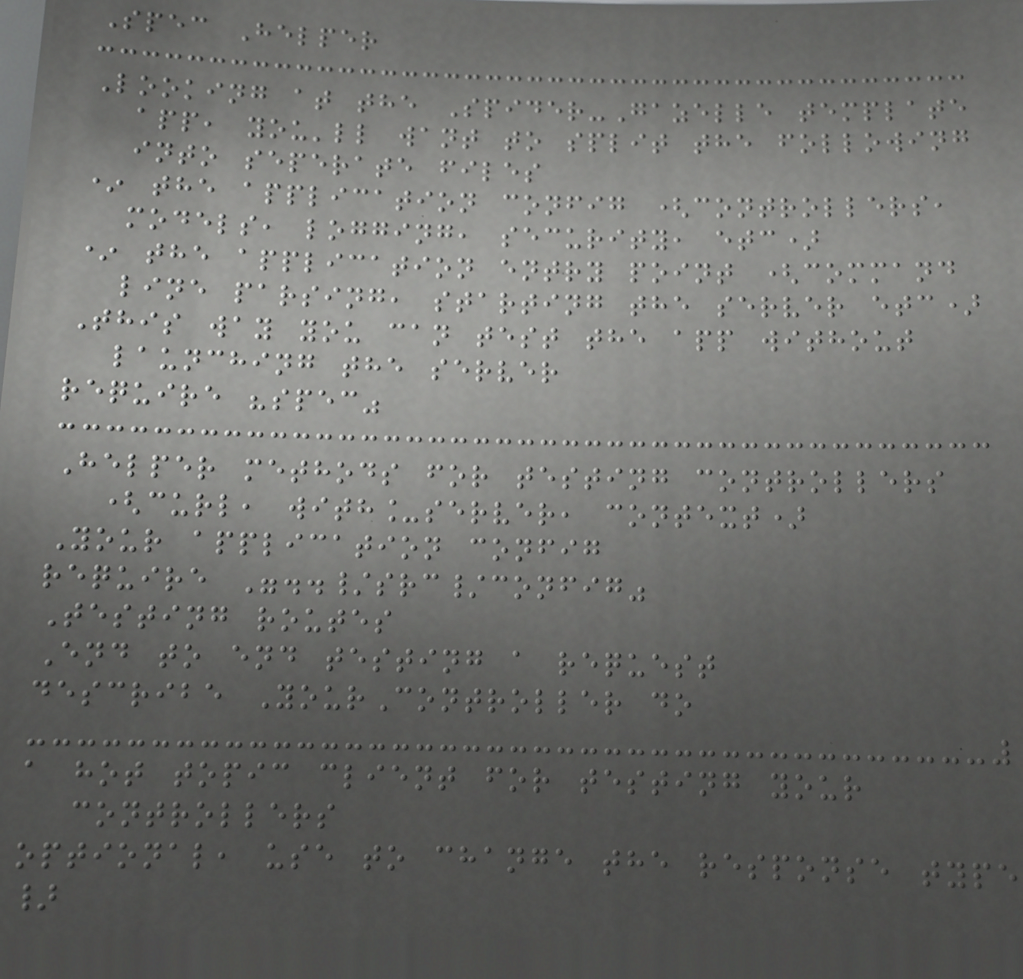Spec Helper
Looking at the Spider-Gazelle template
app, you'll want to split the following
into seperate files
* the application config (controllers,
models, logging, security, etc)
* the application entry point (command
line parsing, starting the server etc)
This way you can test the app without
launching the server
require "spec"
Helper methods for testing controllers
(curl, with_server, context)
Your application config
require "../src/config"
Testing routes
End to end testing a request
describe YourController do
a hot topic client for testing your
controllers
optional, use to change the response type
}
